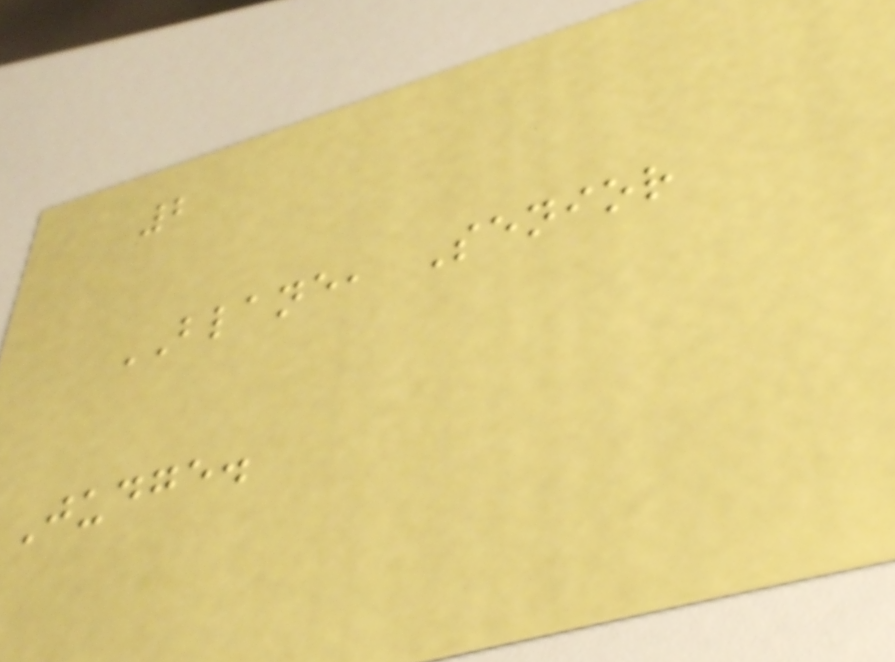2
BLANE, Senior
Judge.
